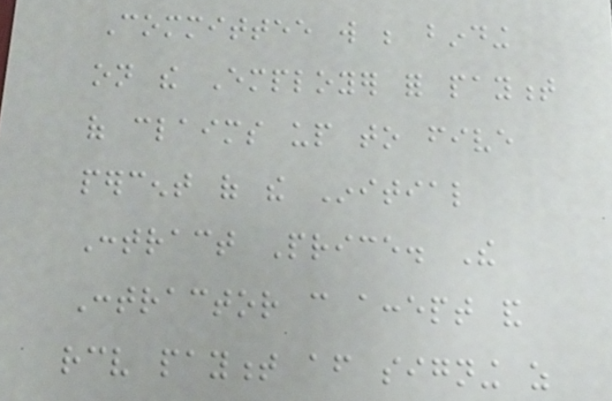Committee will be binding
on the Employer for payment
of claims up to five
percent of the Initial
Contract Price. The
Contractor can accept and
receive payment after signing as
